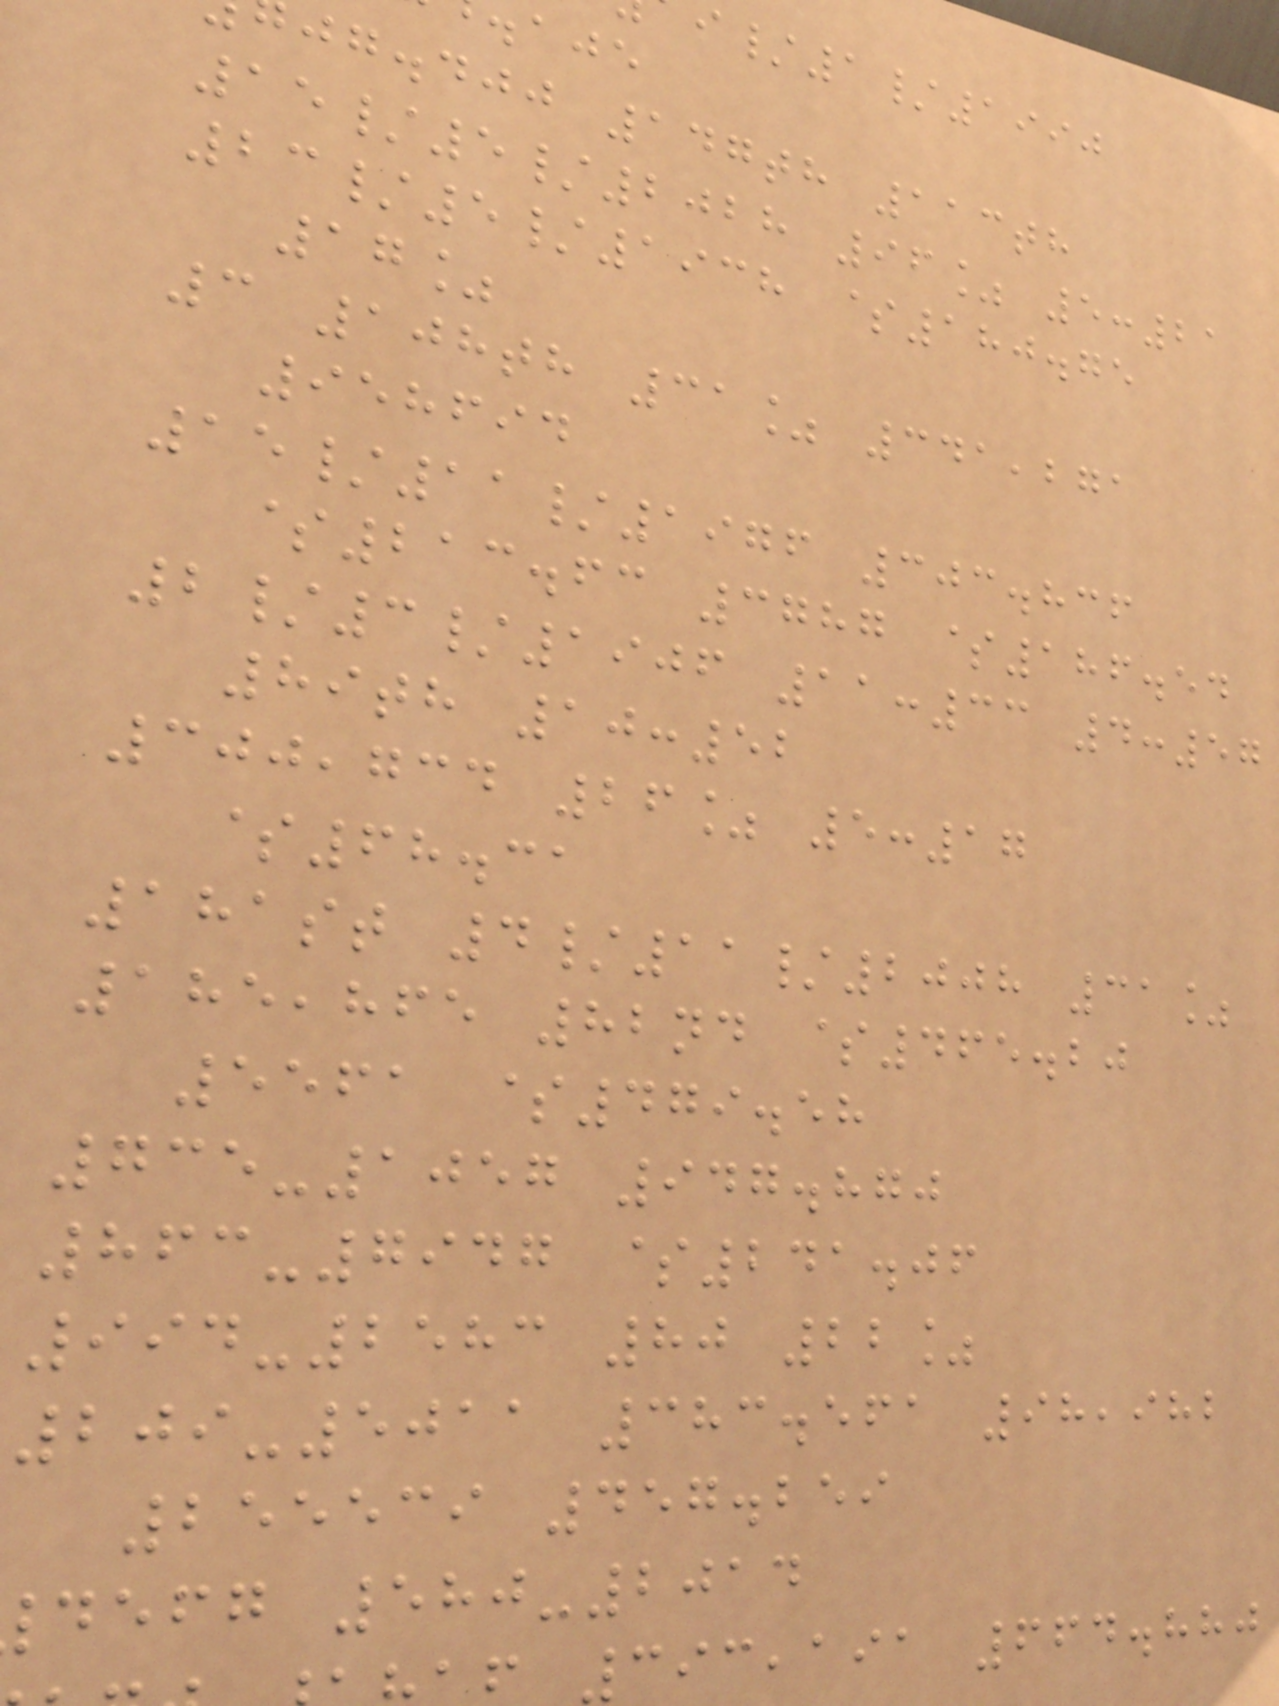/1/1990
jg.djj 147th 113th
15/5/2028 96% 5:21
23/5/1938 $180.75
17%
3 108th 31% 341,271
958694
15/11/1976 303.836
$213.63 3787 $186.54
2/3/1906 11:33 4:57
89th 10:52
300,734 26% 5:17
$68.31
181st 4/11/2008 31%
185,865 82nd $465.20
5561 $479.58
735-1057 947.870
863-7947 $241.06
994-2583 80 22%
209-5011 383.561 98,982
255539 457.259
defg 580-2014
393,191 664.880
